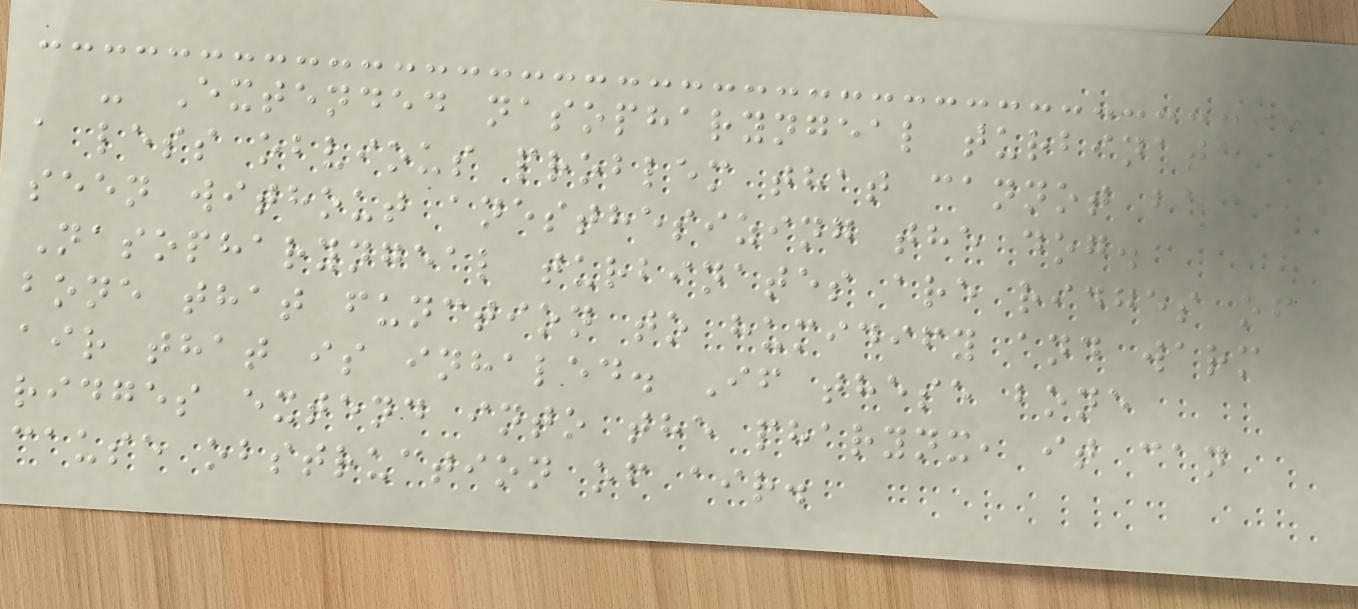- Extended nasopharyngeal turbinate is
a less obvious problem that cannot be
seen without anesthesizing the dog.
Nasopharyngeal turbinates are ridges of
bone that function to humidify and warm
air that is inhaled. If these bone
ridges extend into the pharynx, it can
cause obstruction of air.
